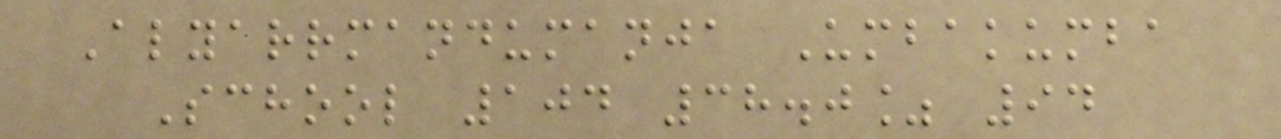Alyarrmandumanja Umbakumba
School 104 38.0% 94
